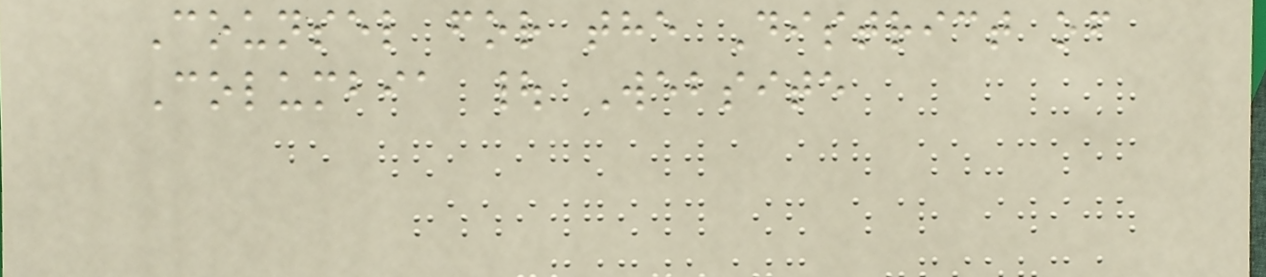Counsel for the District of
Columbia | Website
